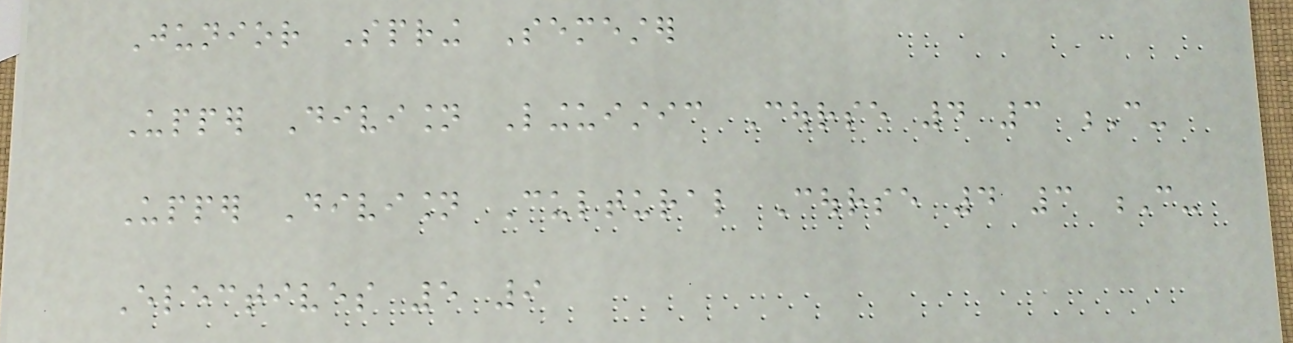Junior Spring Semester
Upper Division Linguistic Course 4 3 C-
Upper Division Cultural Course 4 3 C-
Electives 5 9
